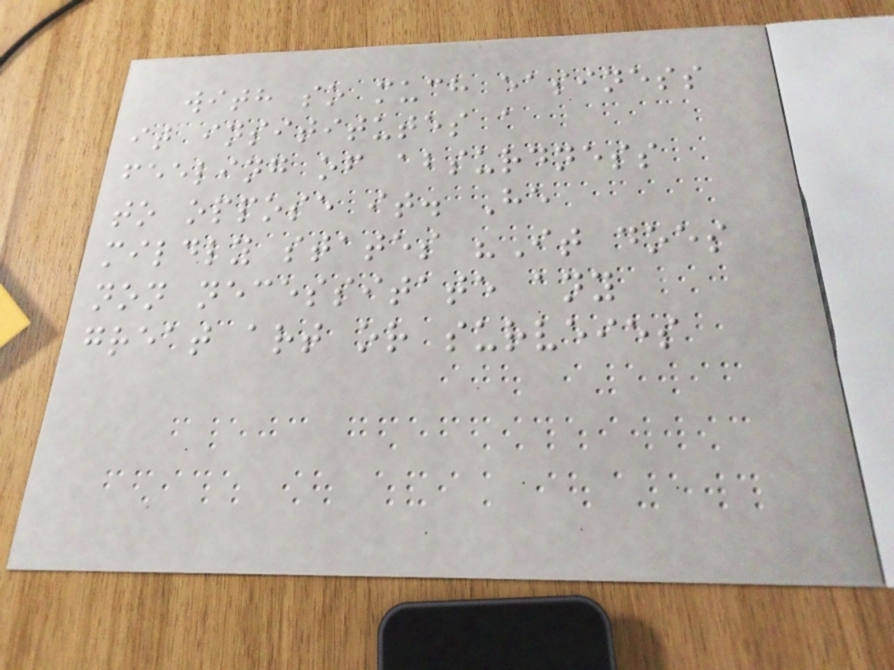with so much easiness
it insititutes a
feeling of absurdness
to oppose it. He
mildly states "It does
non necessitate any
great art or surveies
